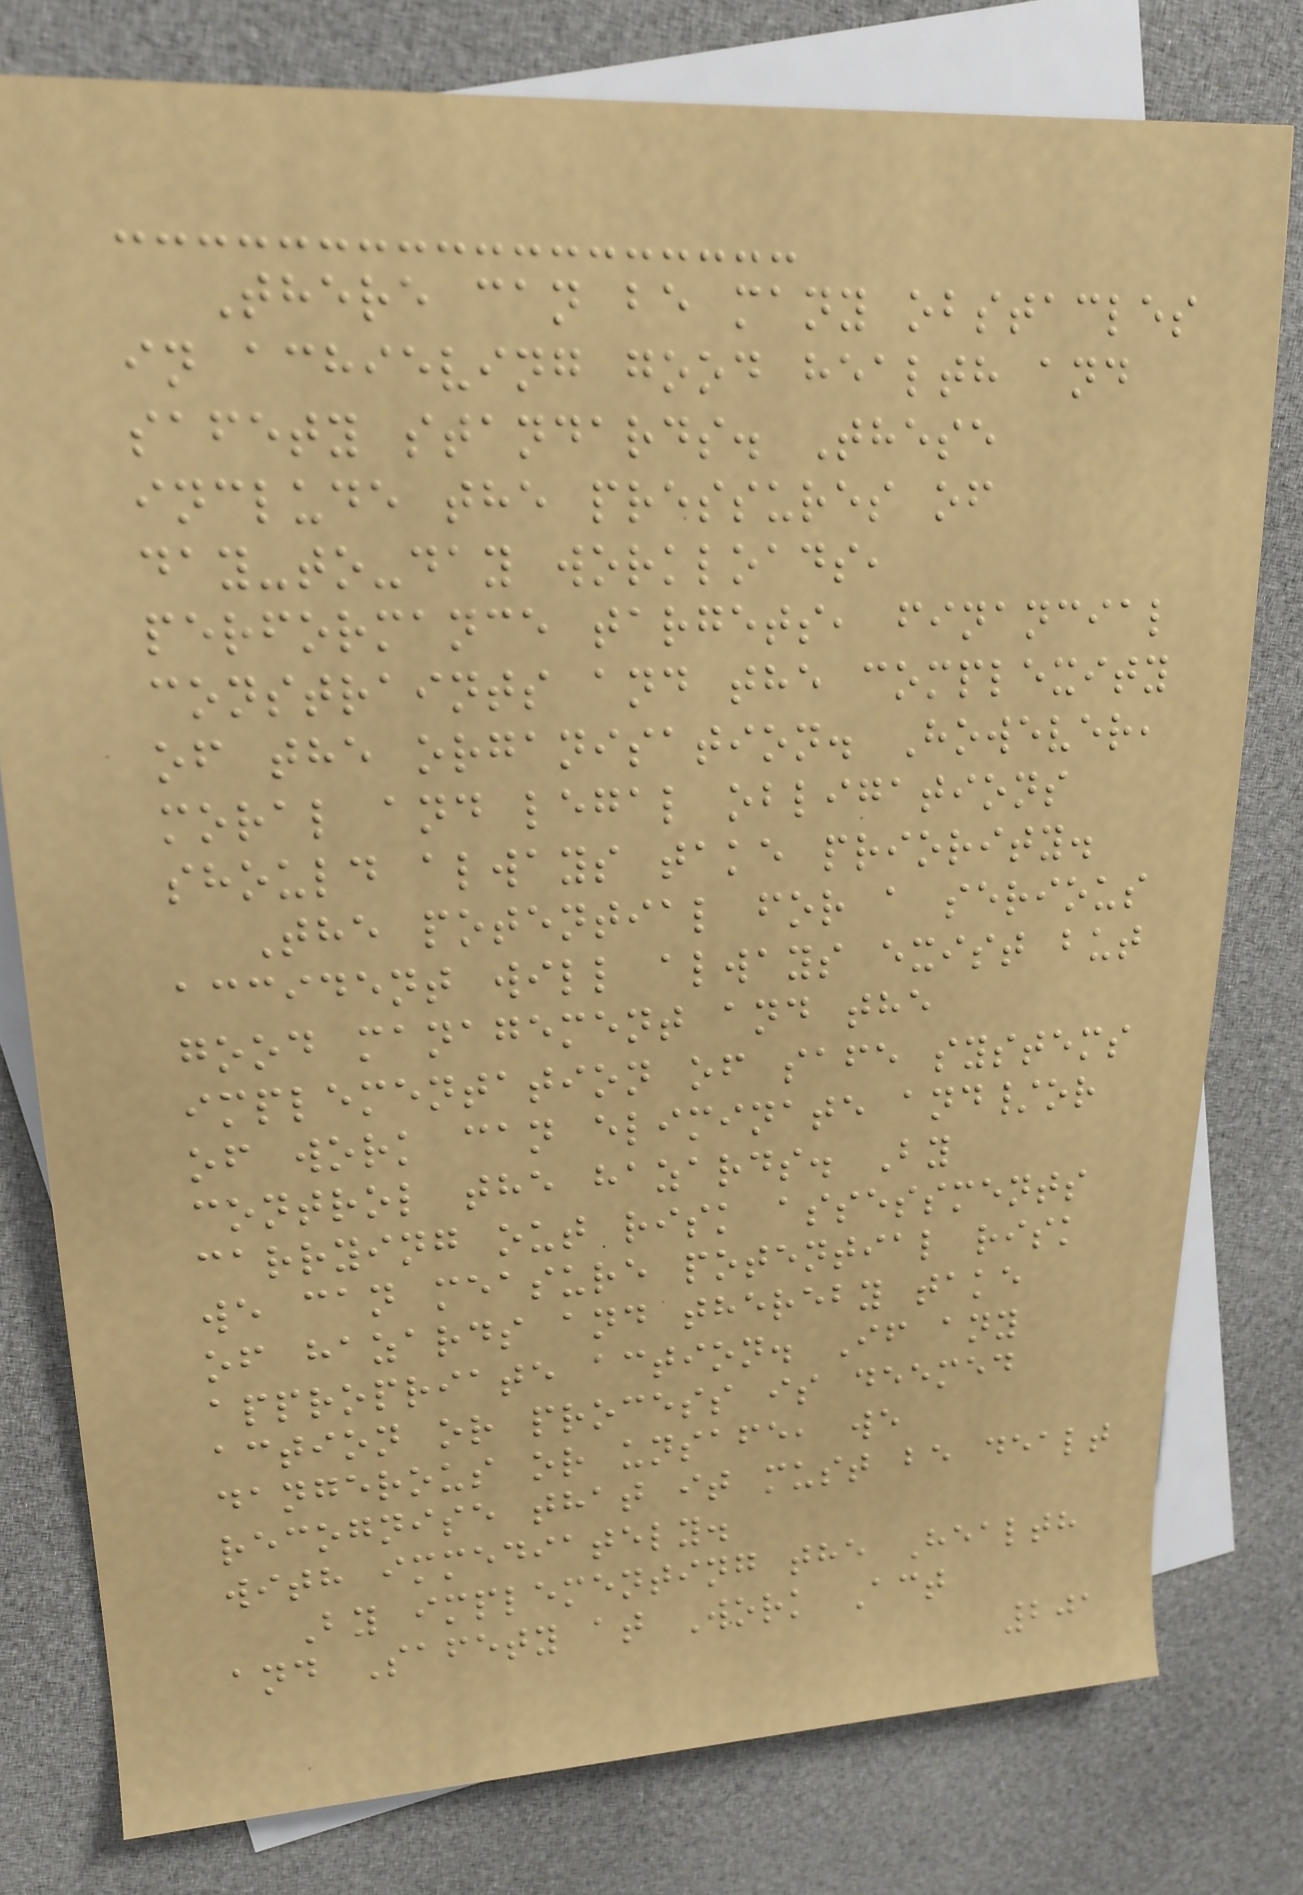There can be many obstacles
in achieving good health and
safety standards. These
include the pressures of
day-to-day workloads,
performance targets, financial
constraints and the complexity
of the organisation. However,
moral and legal obligations
should always take priority.
The potential for a serious
accident will always exist but
good management and the
implementation of safe systems
of work can eliminate and/or
control the hazards. By
carrying out risk assessments
we can measure potential risk
of hazards and thereby take
appropriate action. If any
action or process is deemed
dangerous or unsafe, we
recognise that it must be dealt
with immediately.
By implementing the Health
and Safety at Work Act
201
